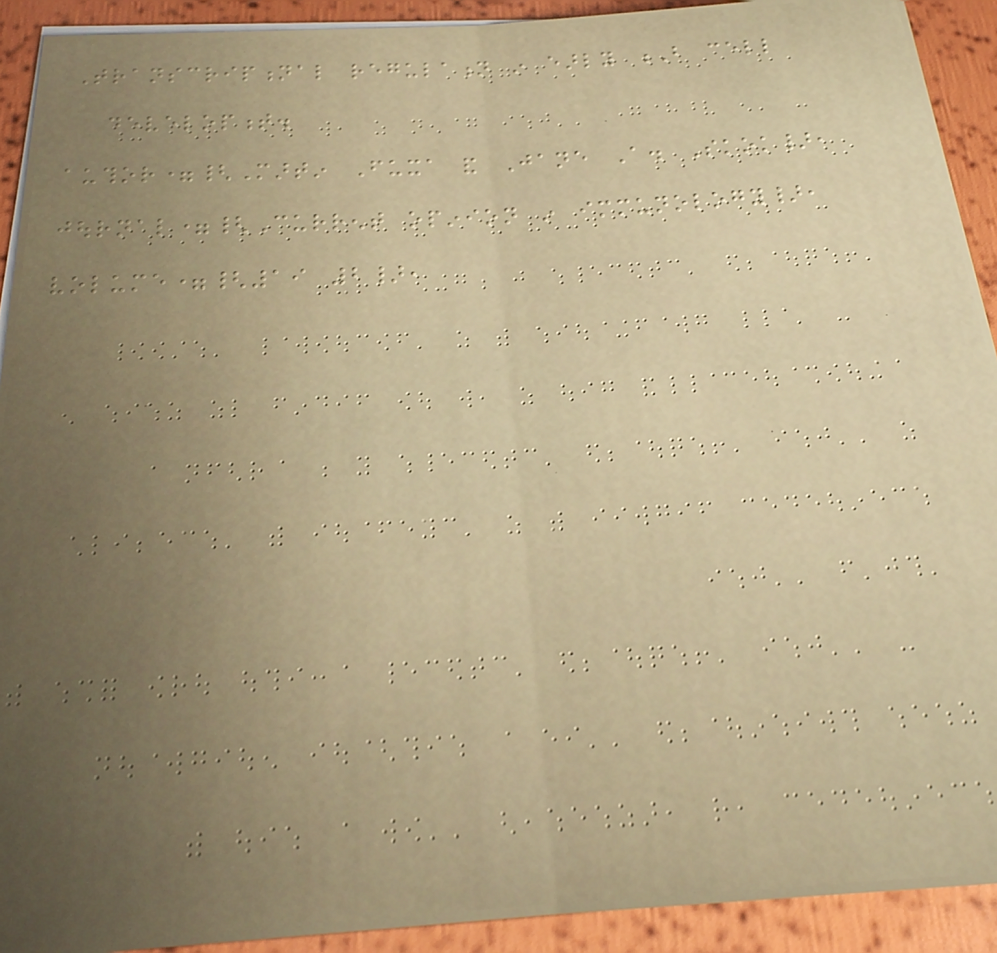Transcriptional regulation in early B cell
development.
author={Martin Fuxa and Jane A. Skok},
journal={Current opinion in immunology},
volume={19 2},
